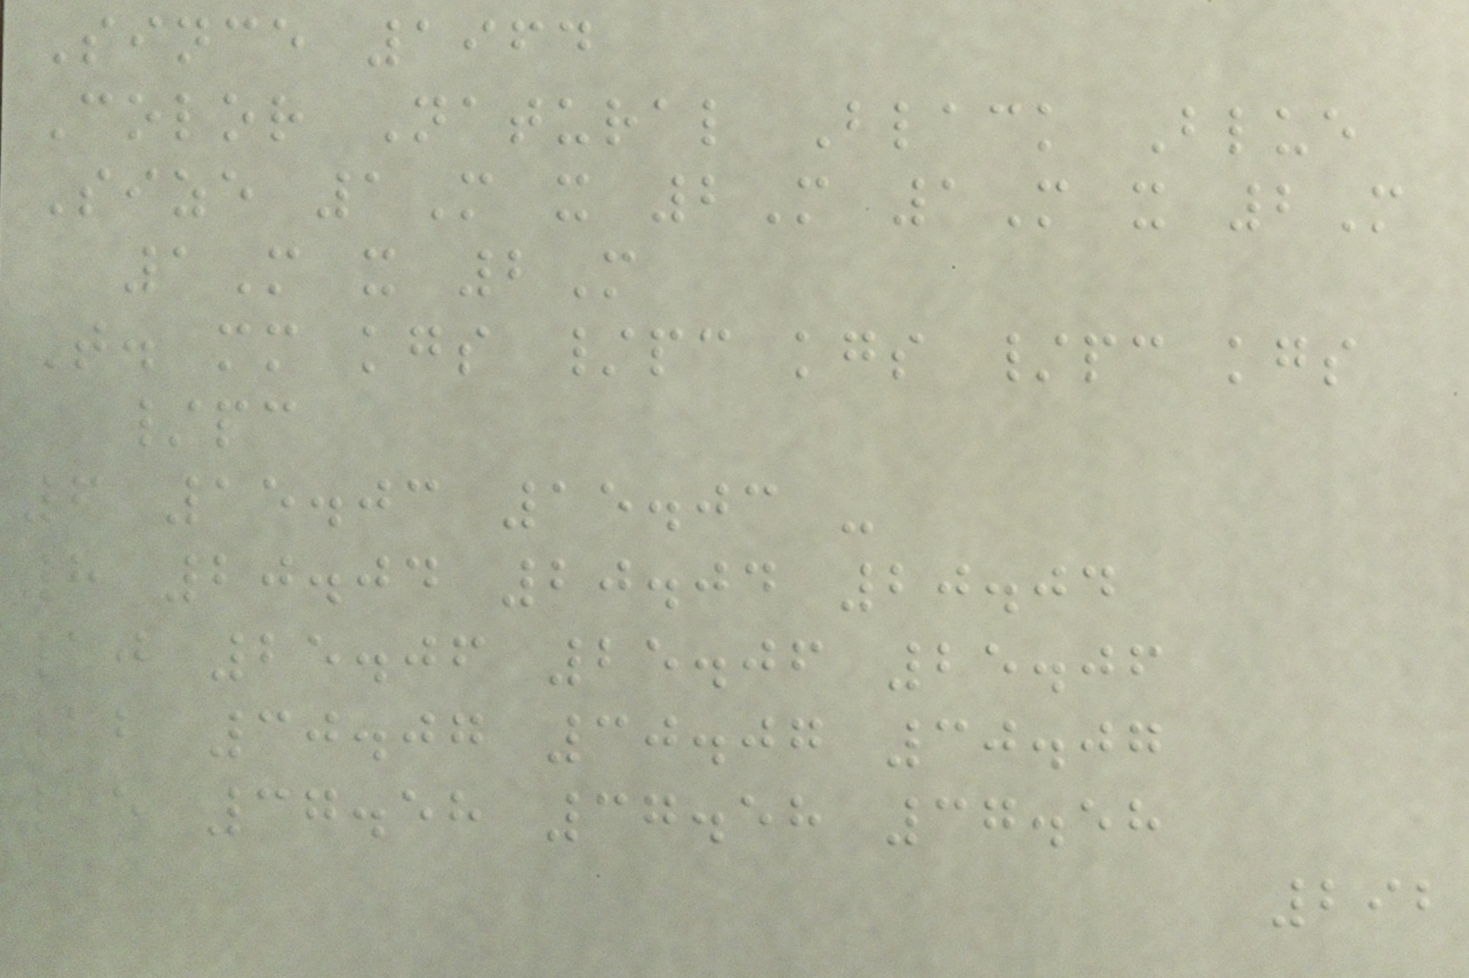Since 1964
Color Natural Black Blue
Size 1M x 2M 1M x 2M
1M x 2M
T. mm kgs /pc kgs /pc kgs
/pc
6 15.03 15.03 -
8 20.04 20.04 20.04
10 25.06 25.06 25.06
12 30.07 30.07 30.07
15 37.58 37.58 37.58
292
